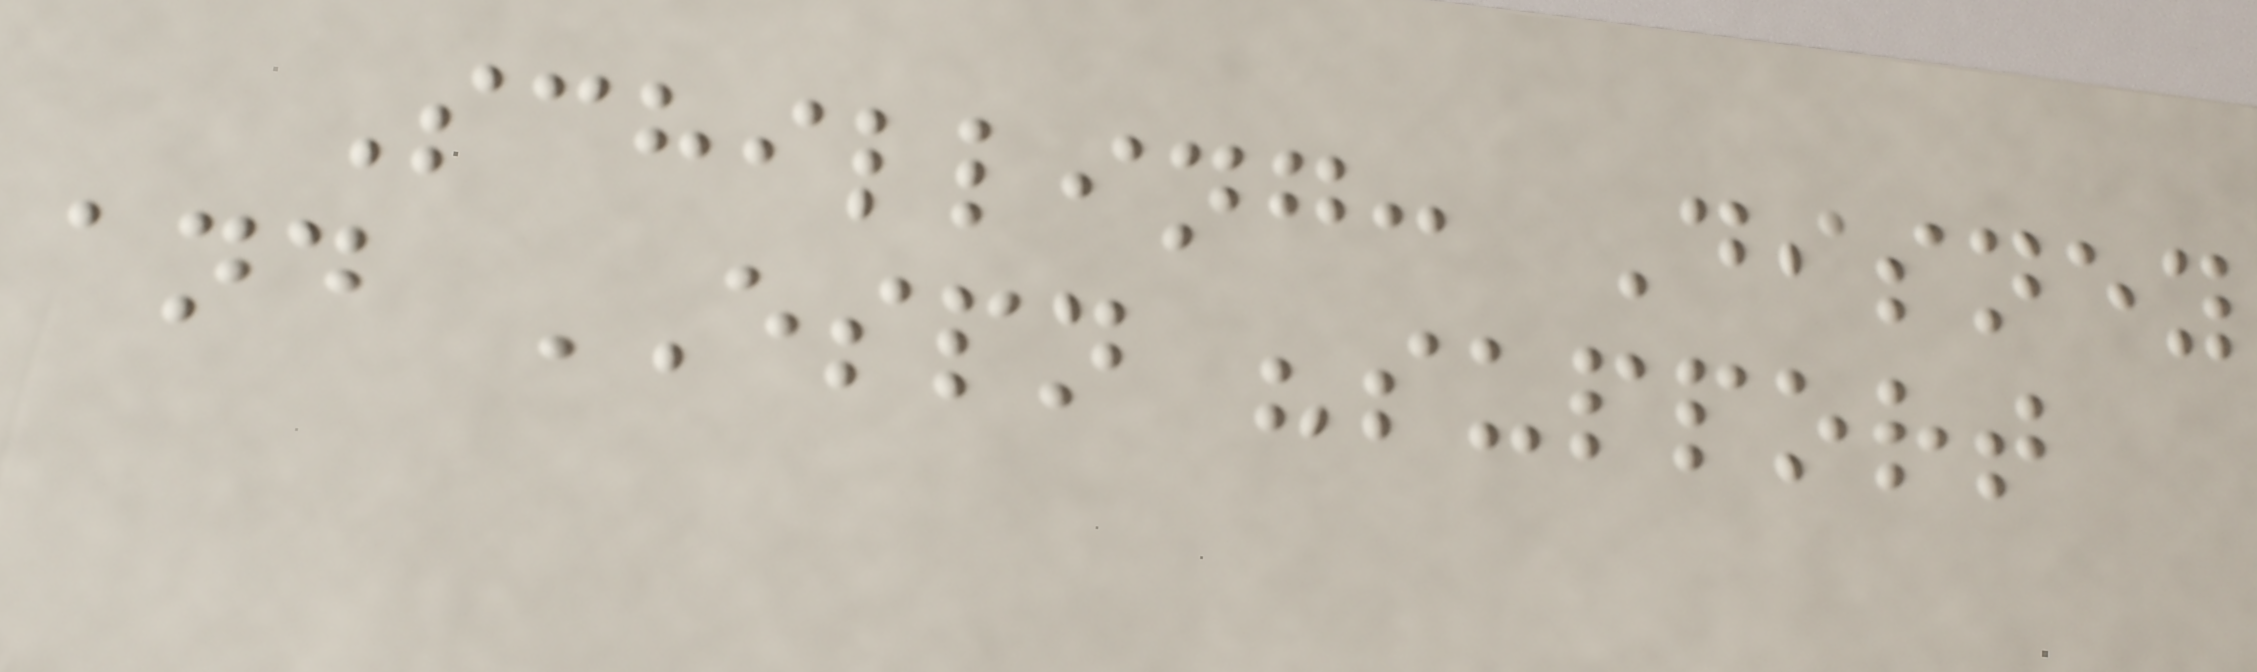Schilling: Disney
and ESPN "support
